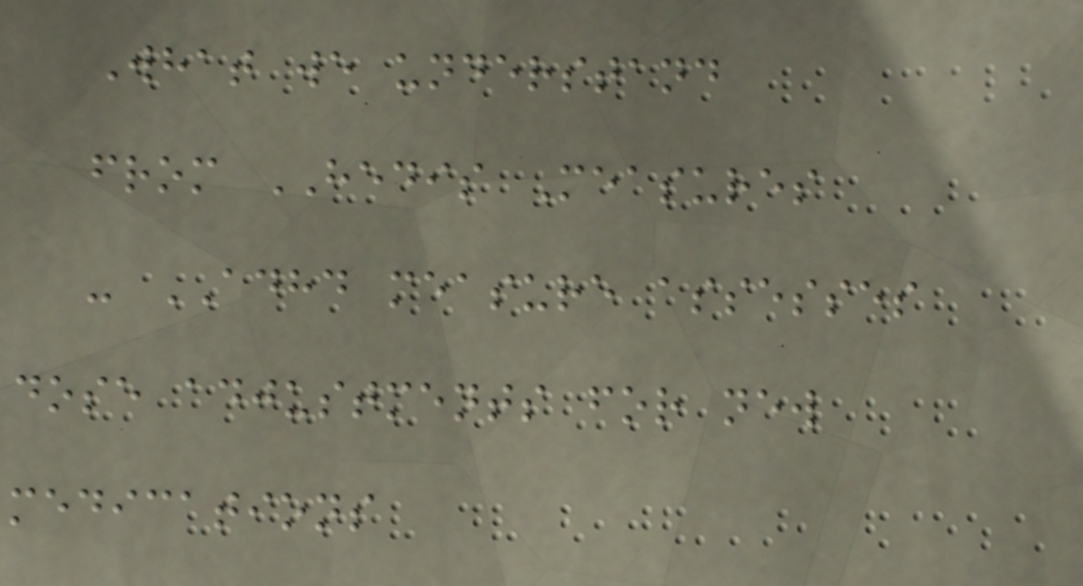What we understand
from HEDIS Measures
- ADHD measure assesses
dose adjustments for new
medications
